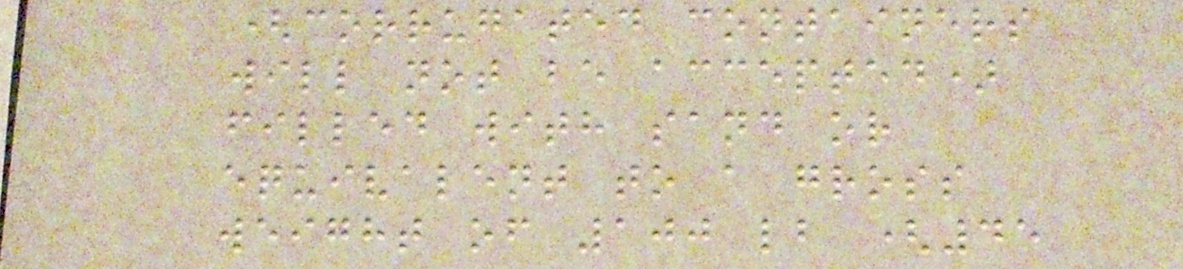(corrugated containers
will not be accepted)
filled with sand or
equivalent to a gross
weight of 100 lb (45
